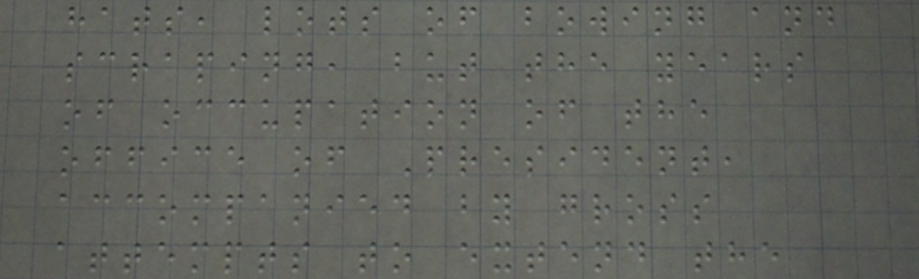hats, lots of bowing and
scraping, but the years
of occupation of the
office of President,
accompanied by gross
attempts to extend the
